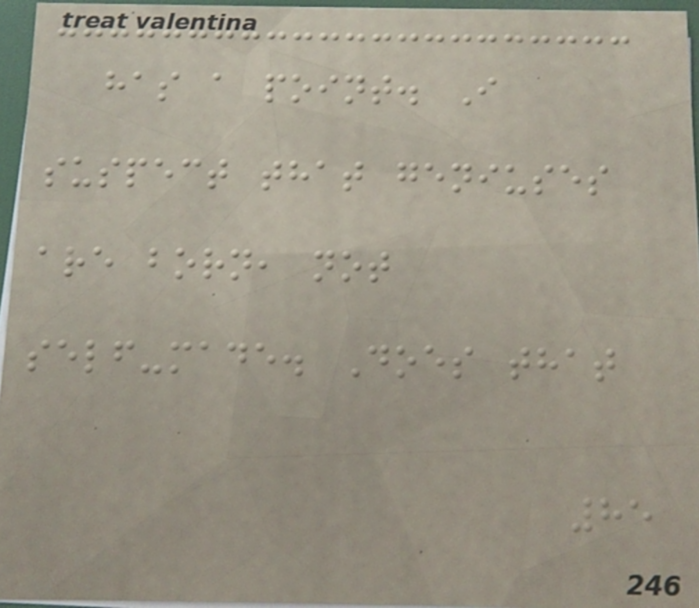has a point. I
suspect that geniuses
are born, not
self-made. Does that
85
